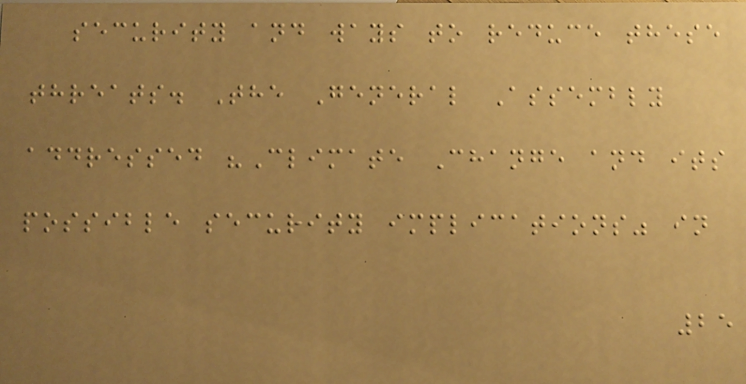security and ways to reduce these
threats. The General Assembly
addressed "Climate Change and its
possible security implications" in
25
